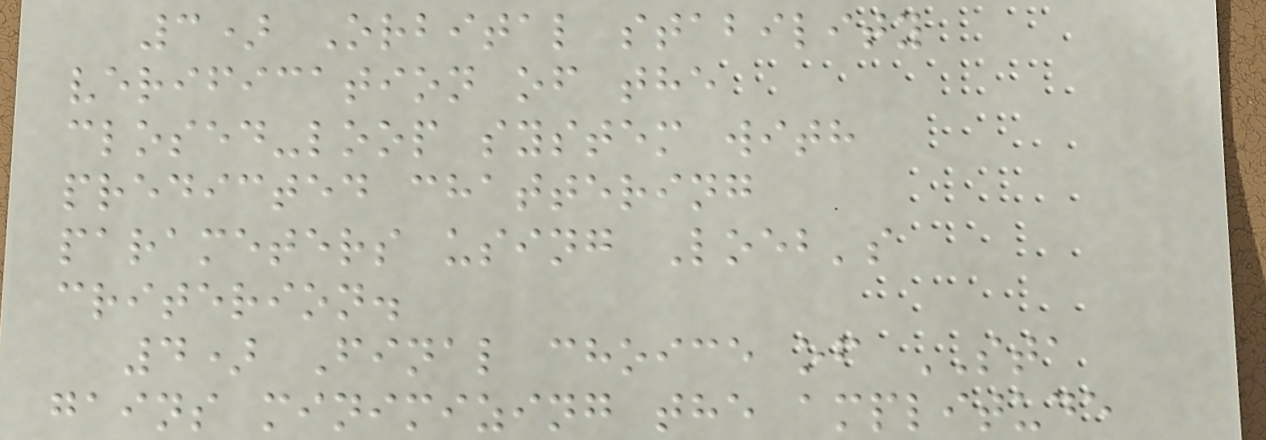3) Orbital stability
verification of the
closed-loop system with
predicted chattering
parameters using Loeb's
criterion.
4) Final choice of STA
gains minimizing the amplitude
